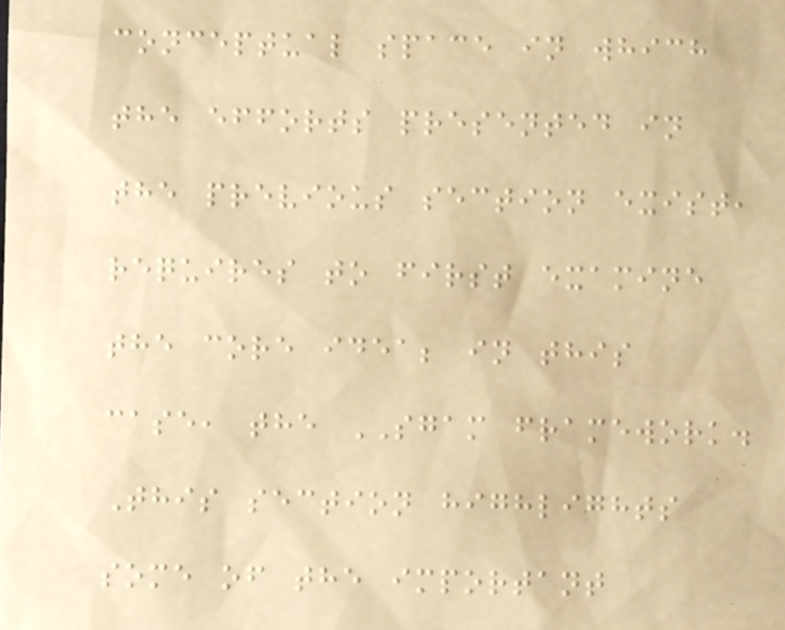conceptual space in which
the efforts presented in
the previous section exist,
requires to first examine
the core idea; in this
case, the SGAM framework.
This section highlights
some of the important
